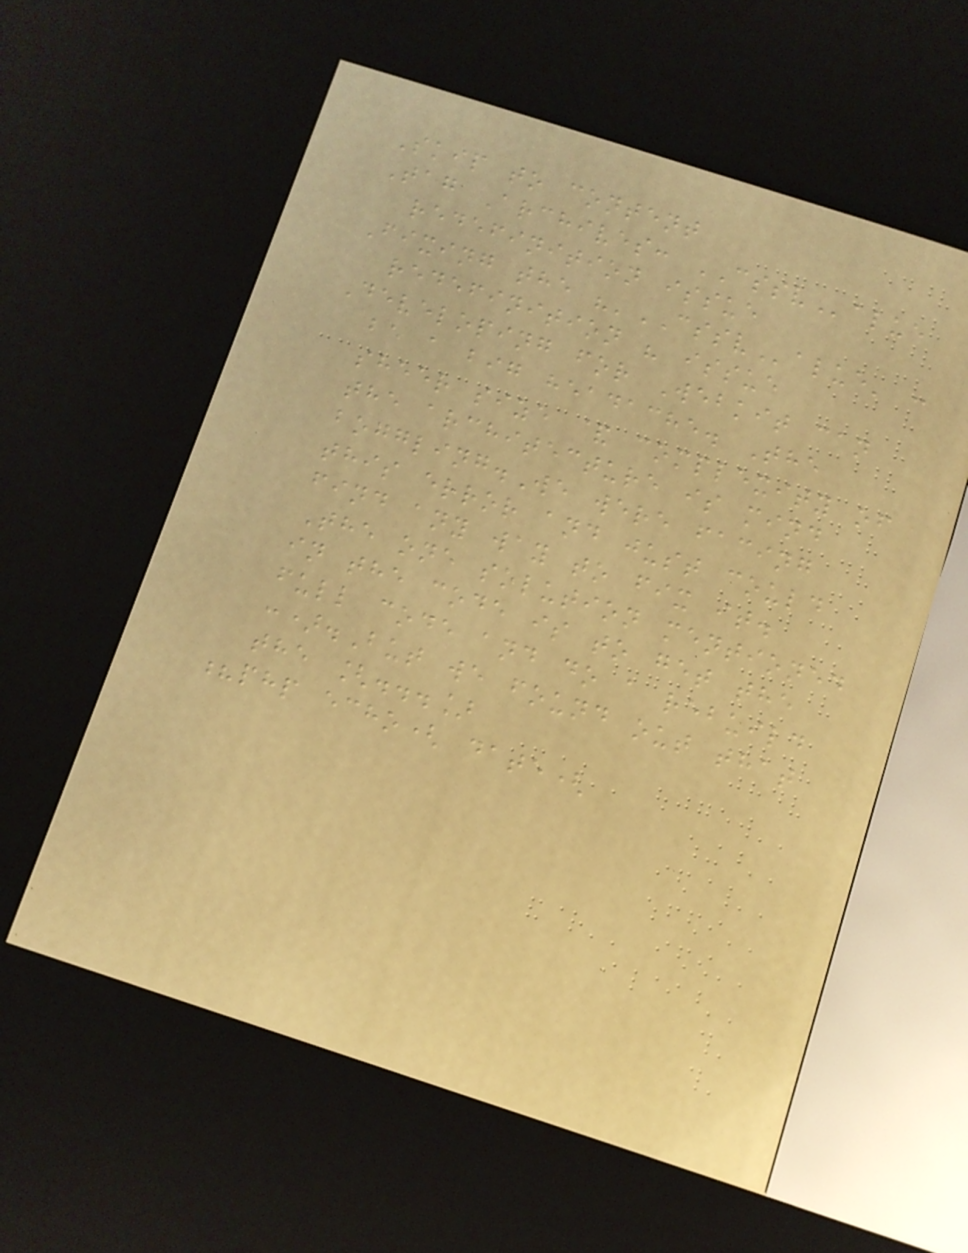Skip to content
Tag Archives: CSSValue
redefinition issue
Fixing the "'CSSValue' :
redefinition " issue
Developing for Webkit can
be a big headache. The
sheer size & complexity of
the architecture is mind
boggling.We were facing
this error and just could
find any way to fix it.
The one solution mentioned
in the code is to get the
full code and do a rebuild
:).But we found out that
the [...]
?php echo( date(
